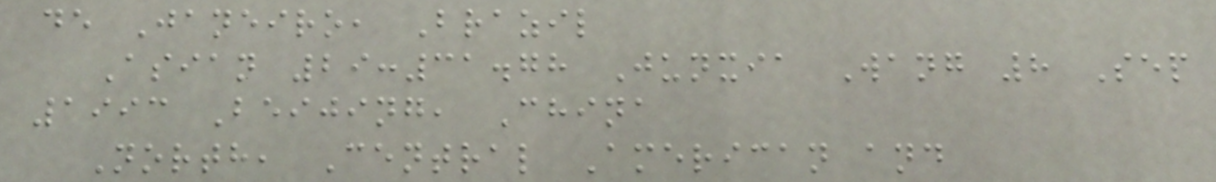de Janeiro, Brazil
Asian 29:31.78 Junxia Wang 8 Sep
1993 Beijing, China
North, Central American and
